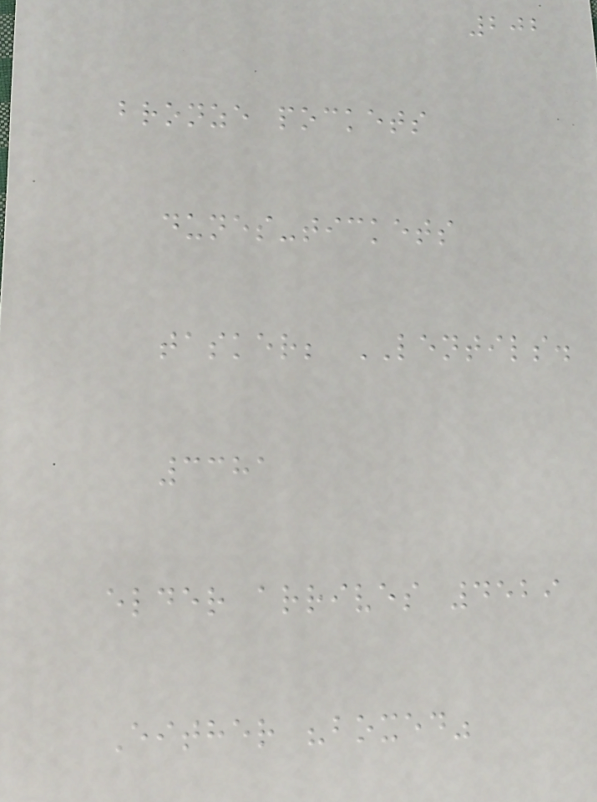202
bronze pockets
dunes-tickets
tasker; LENTILS.
3381
elder arrives 4529
Either "boxed"
